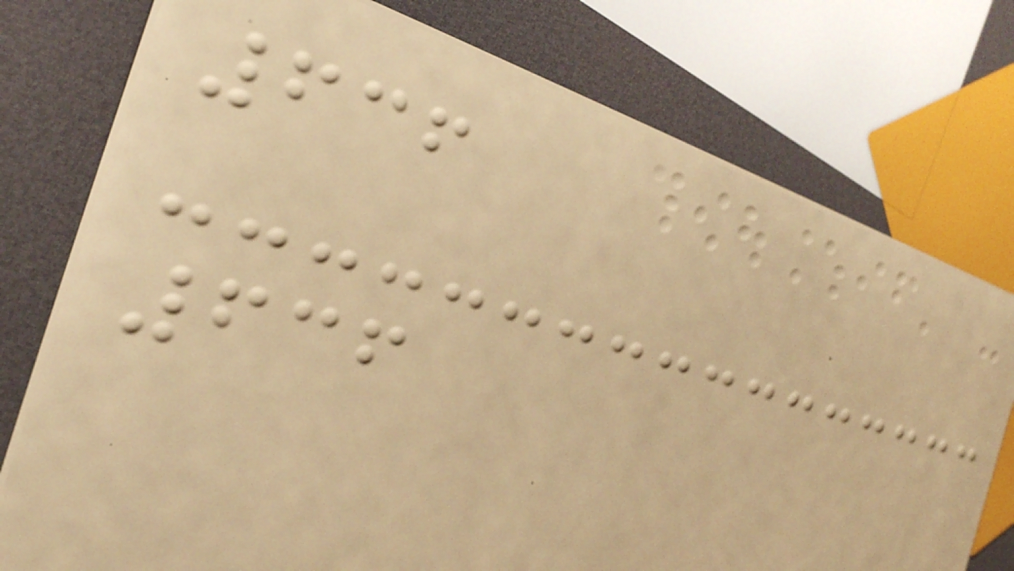636
636
